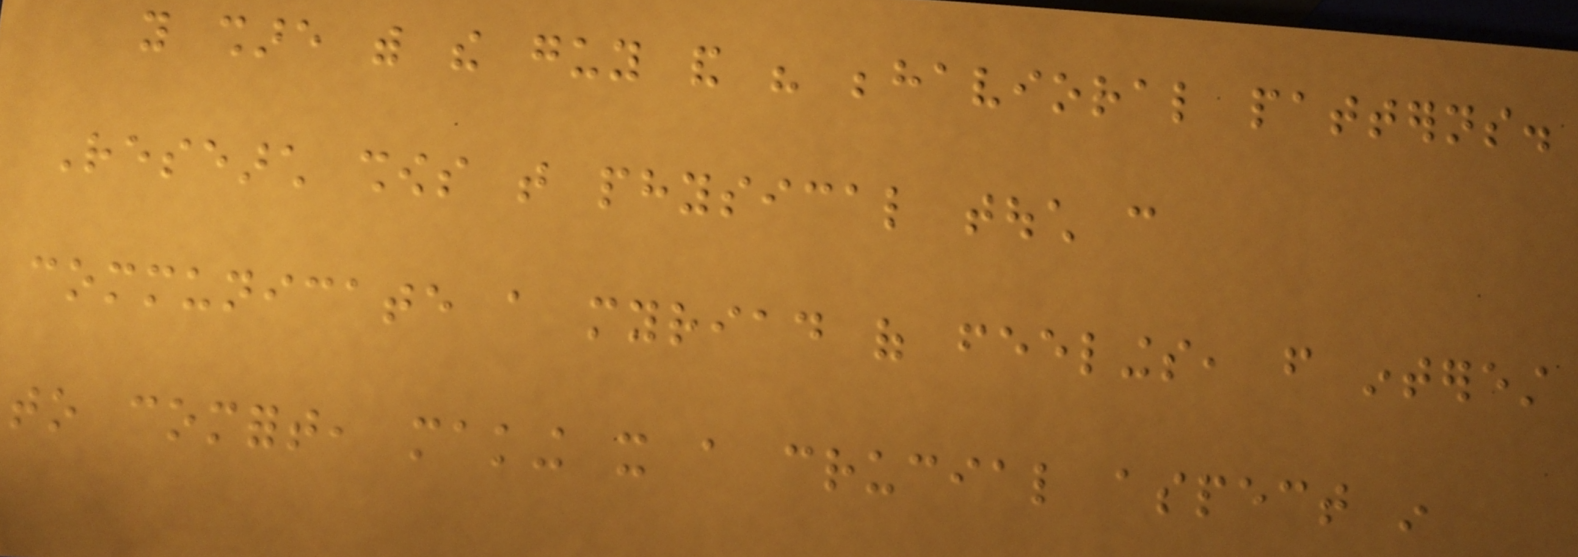you share with the guy and his behavioral patterns.
Research shows that physical touch can
communicate a myriad of feelings, from interest
to comfort, making it a crucial aspect in
